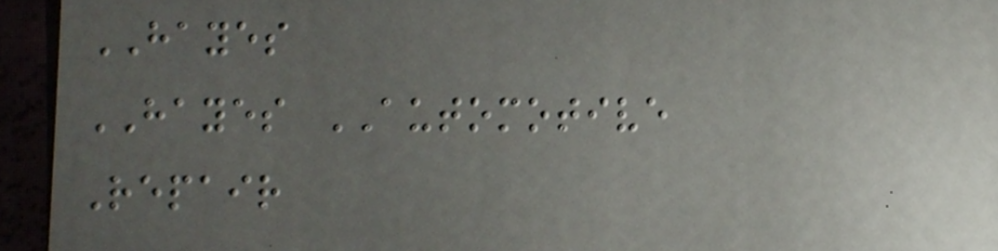HAYES
HAYES AUTOMOTIVE
Repair
